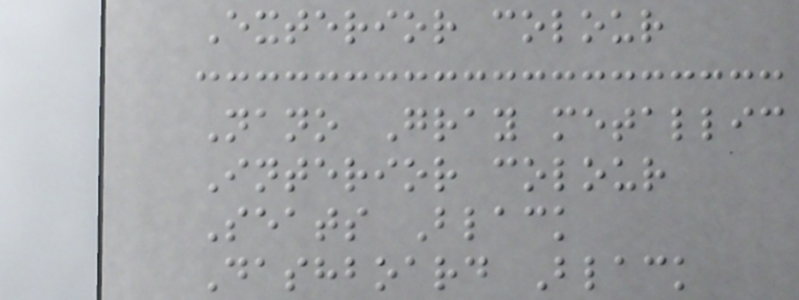Exterior colour
Nano Gray metallic
Interior colour
Seats Black
Dashboard Black
